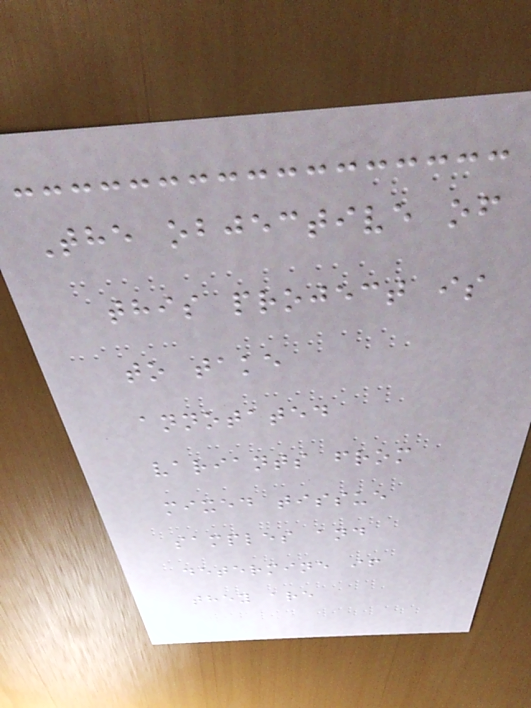The objective of
this project is
to take
annotated
variants from
mixed tissue
samples and
determine if
they are
